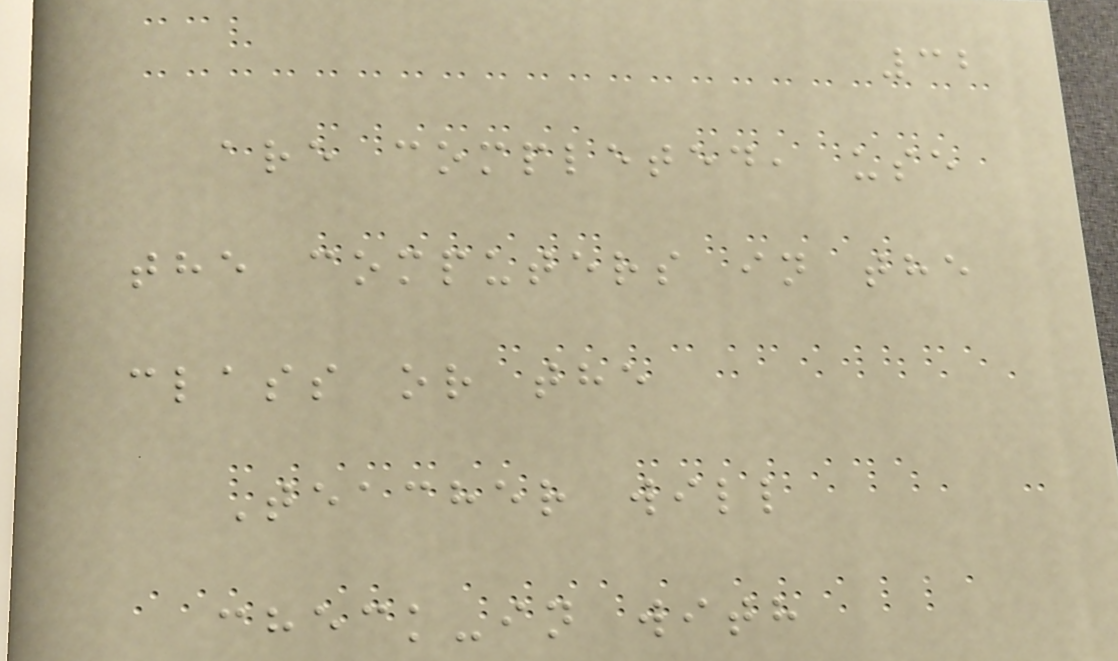32
are completed, use
the computers in the
class or the
Teacher will
check-in with
